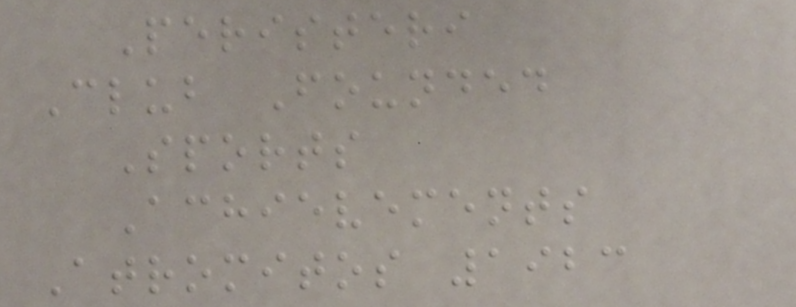Peristeri
Club Founded
Sports
Achievements
Atromitos 1923
